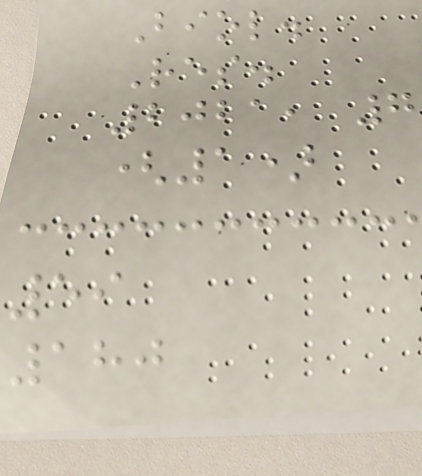Biol.
Res.
2021, 7
(1)
59
180
